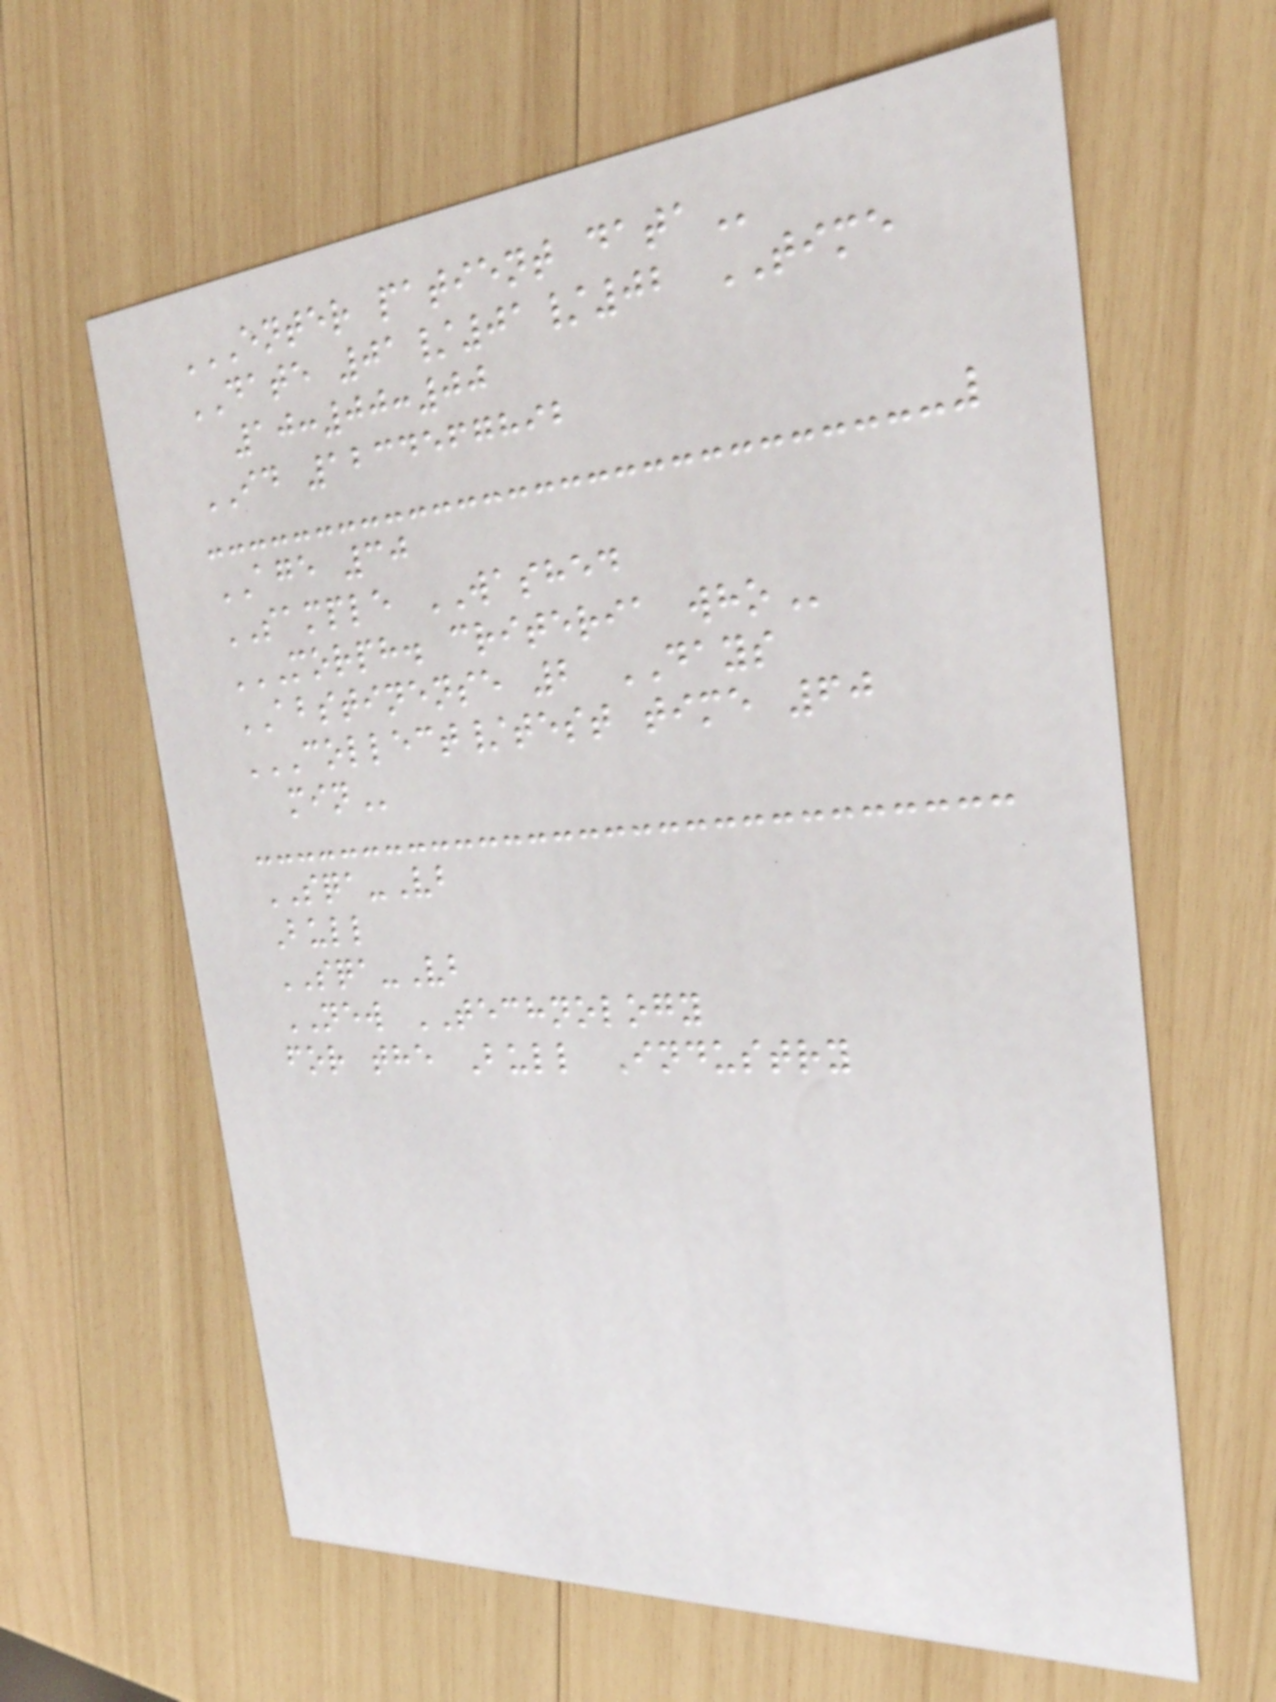ENTER PATIENT DATA
DATE 01/01/02 TIME
10:00:00
ID 1234567892
AGE 30
SAMPLE WASHED
MORPH. CRITERIA WHO
ABSTINENSE 2 DAYS
COLLECT/TEST TIME 60
MIN
SQA-Vb
Bull
SQA-Vb
NEW TECHNOLOGY
for the Bull Industry
